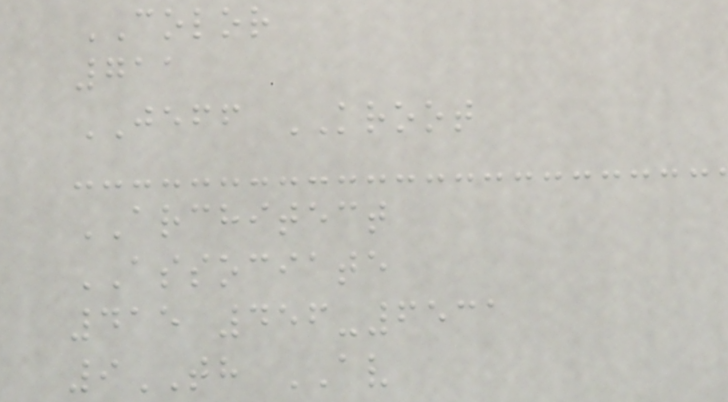COLOR
711
JEFF KROOT
ARCHITECT
ASSOCIATE
415 456-6531
9TH AV
